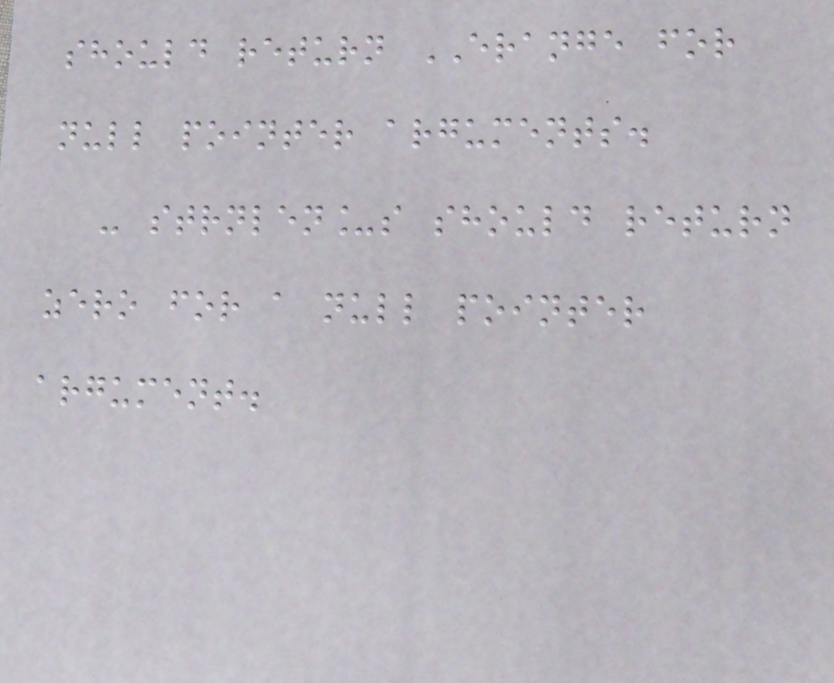should return ERANGE for
null pointer arguments.
- strnlen_s should return
zero for a null pointer
argument.
